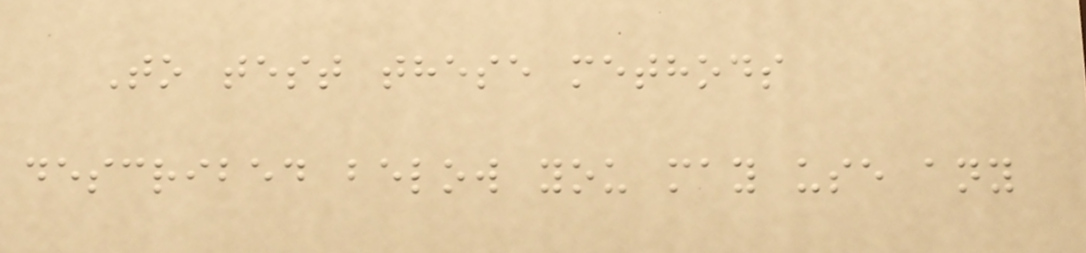To test these methods
described below you may use any
